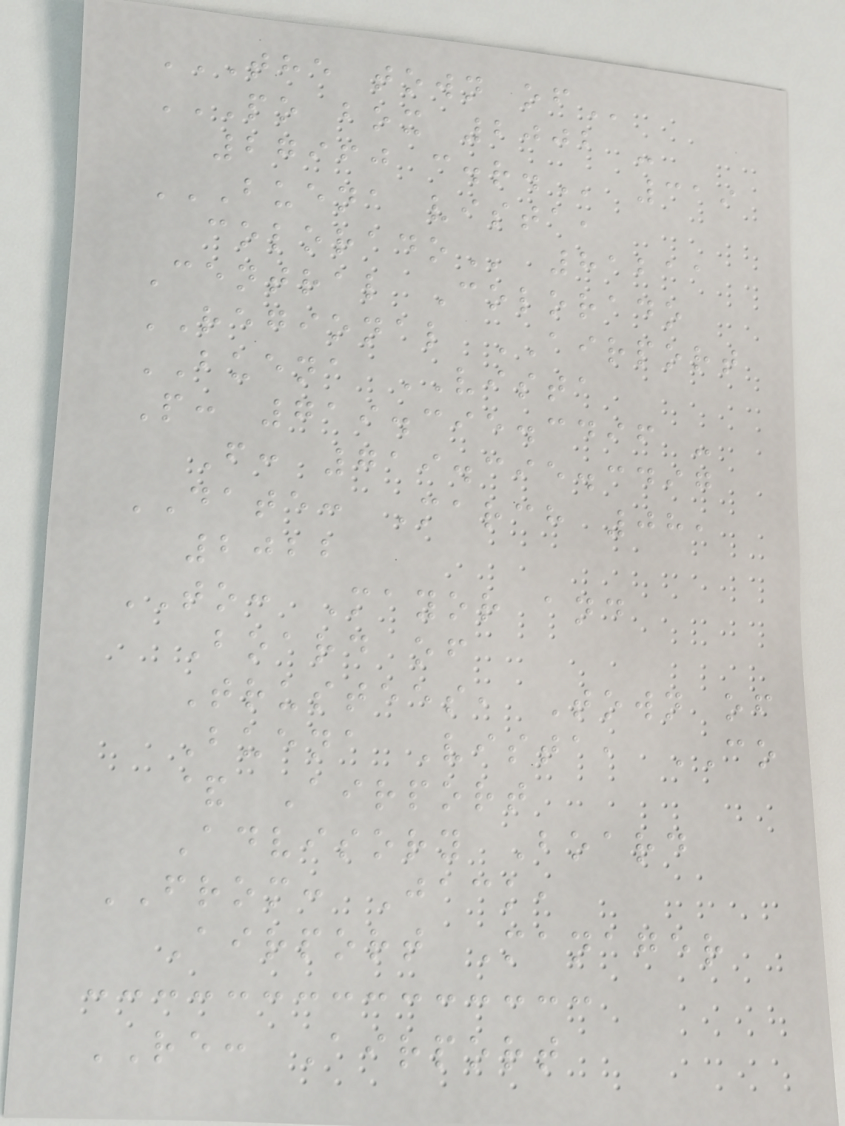THE TOWN OF
PO BOX 2002 -
27960 C.R. 319
BUENA VISTA,
COLORADO 81211
Central Colorado
REGIONAL AIRPORT
BUENA VISTA
P: 719.395.3496 -
F: 719.395.3497
DATE: March 08,
2022
TO: Mayor and
Board of
Trustees, Town of
Buena Vista, CO
& Airport
Advisory Board
FROM: Jack,
Airport Manager
RE: Airport
